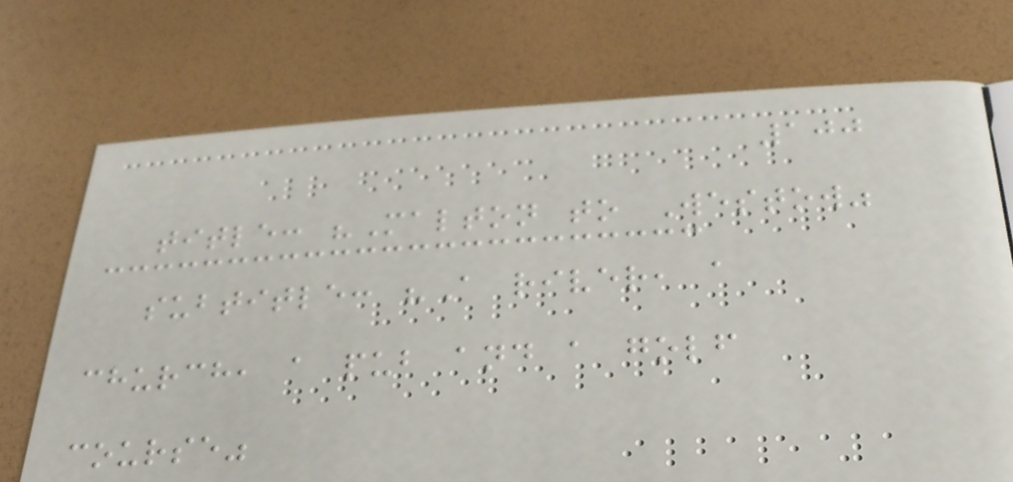100
title: "Malton to Westow"
subtitle: "A river, a
church, a pub and a golf
course"
